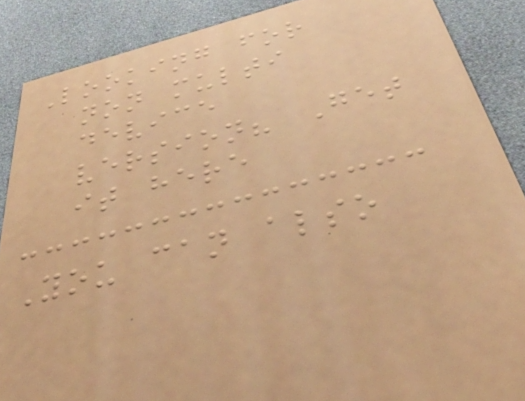Looking for
non multi
device
version? Get
it here
You can also
